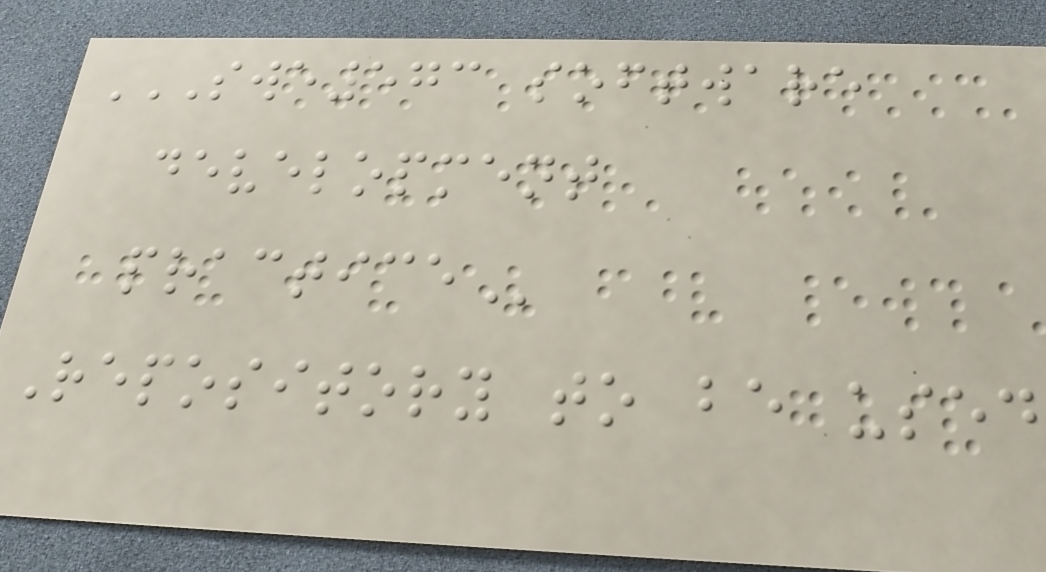SWE573 SOFTWARE
DEVELOPMENT
PRACTICE
Repository to be used
